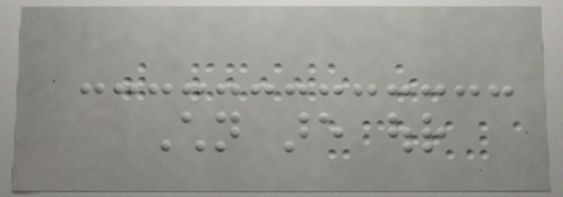Children are our
